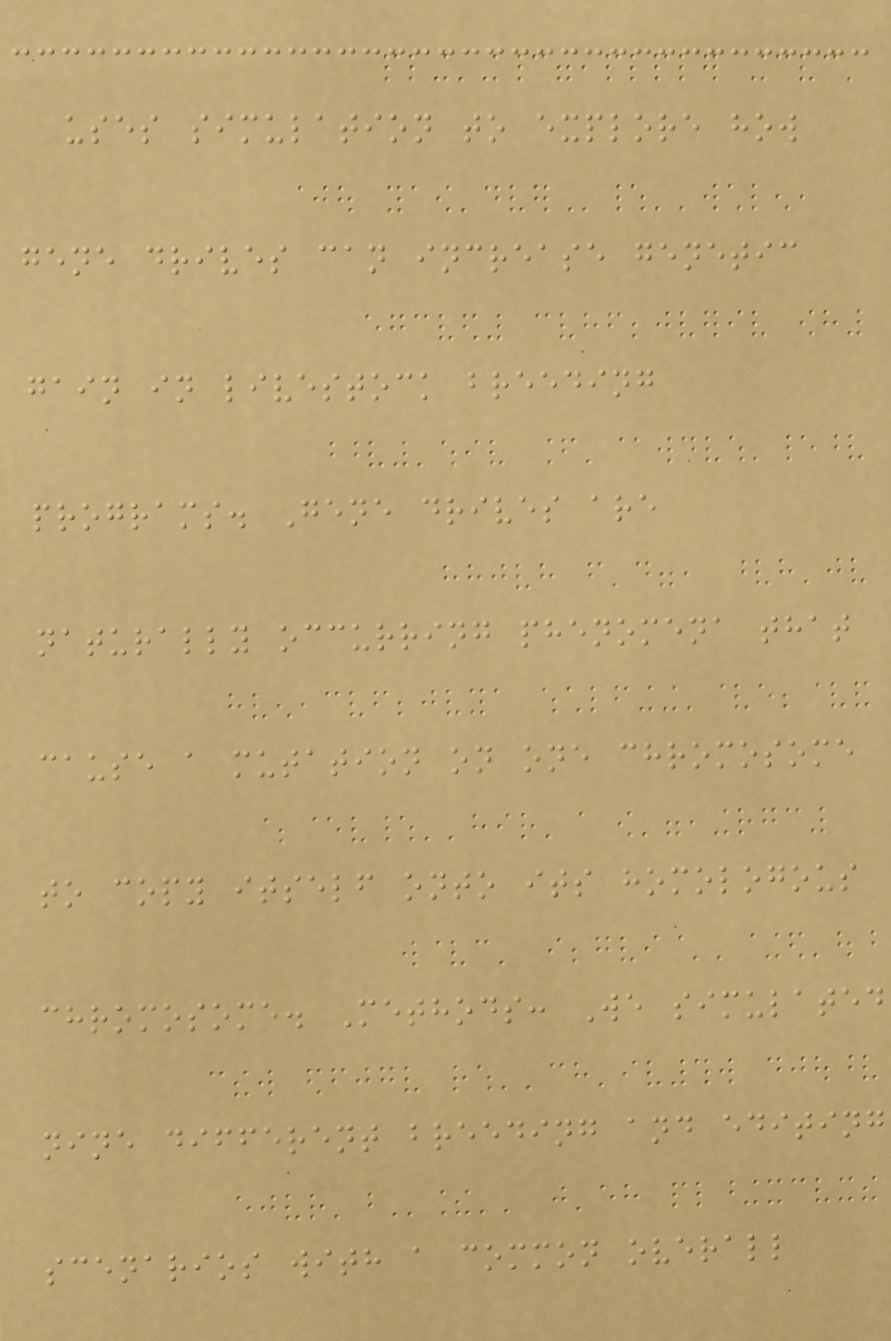uses simulation to explore how
gene drives can increase genetic
gain in livestock breeding
programs. Gene drives are
naturally occurring phenomena that
cause a mutation on one chromosome
to copy itself onto its homologous
chromosome. Methods: We simulated
nine different breeding and editing
scenarios with a common overall
